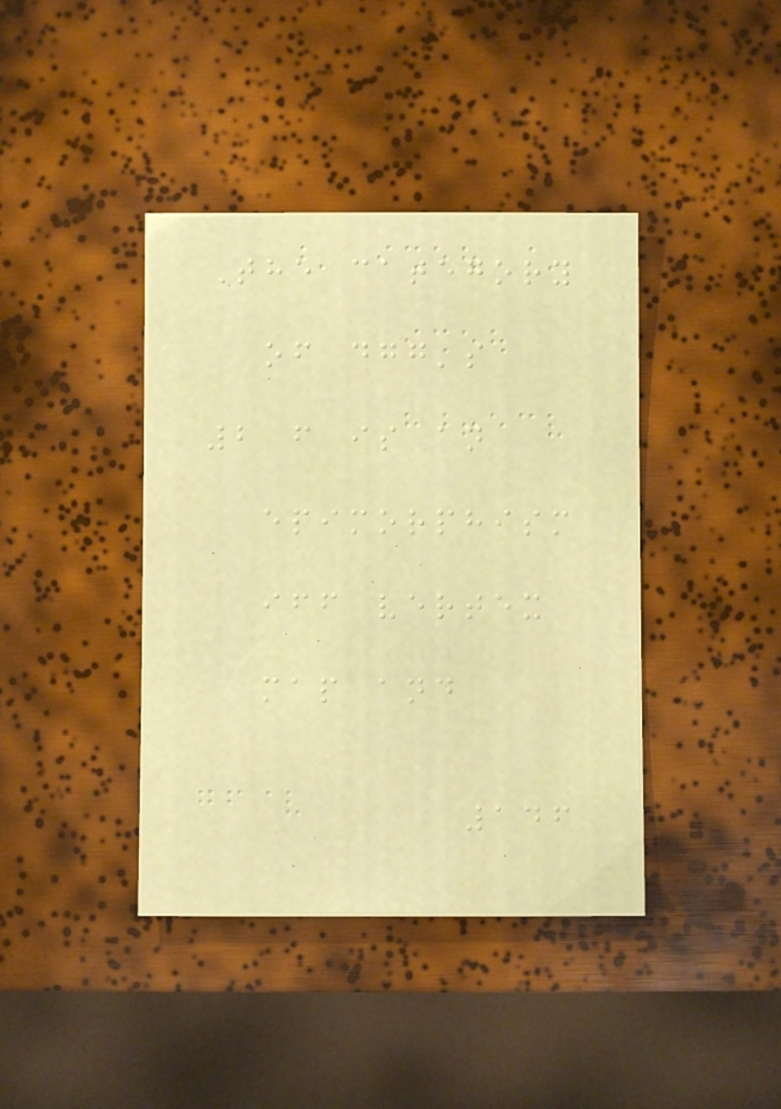The category
of dgg's
2 f is an
epimorphism
iff vertex
map and
146
